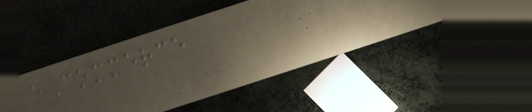eCommerce
